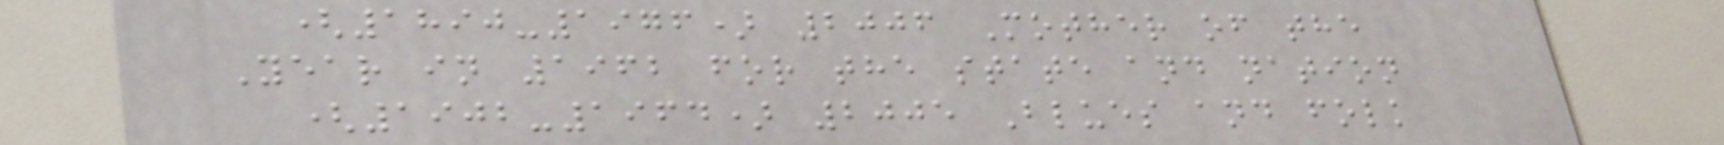(1890-1976) 2006 Mother of the
Year in 1962 for the state and nation
(1902-1964) 2005 Blues and folk
